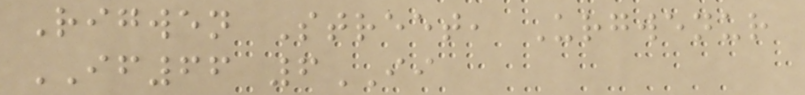Rigwen Street, Urgwenur
IF66 6II
